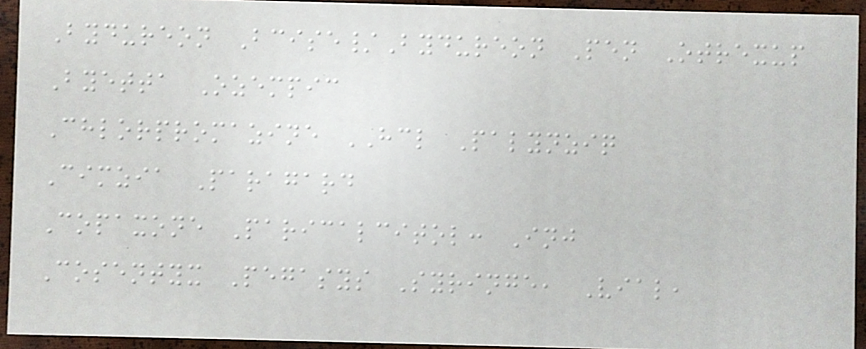Bydureon Bcise/Bydureon Pen Otrexup
Byetta Ozempic
Chlorpromazine HCL Palynziq
Cimzia Paragard
Copaxone Paricalcitol: Inj
Cosentyx Pegasys Syringe, Vial,
